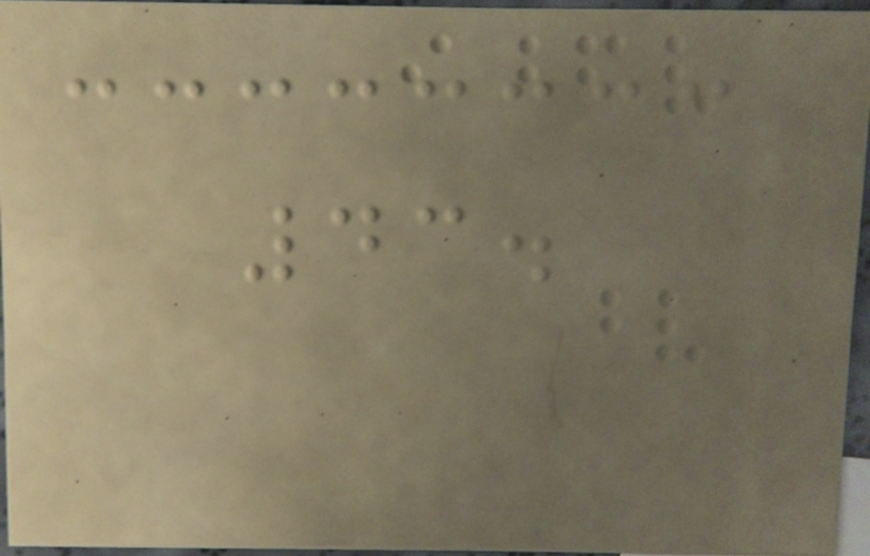43.
